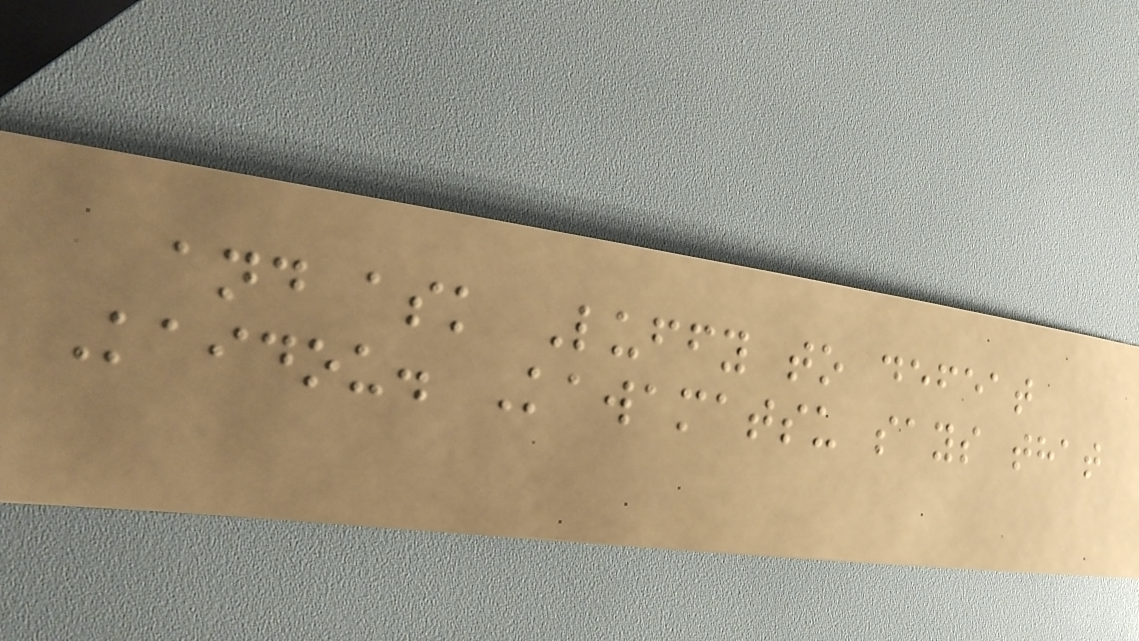and ask Luffy to defeat
Kaidou. Kawamatsu says that
